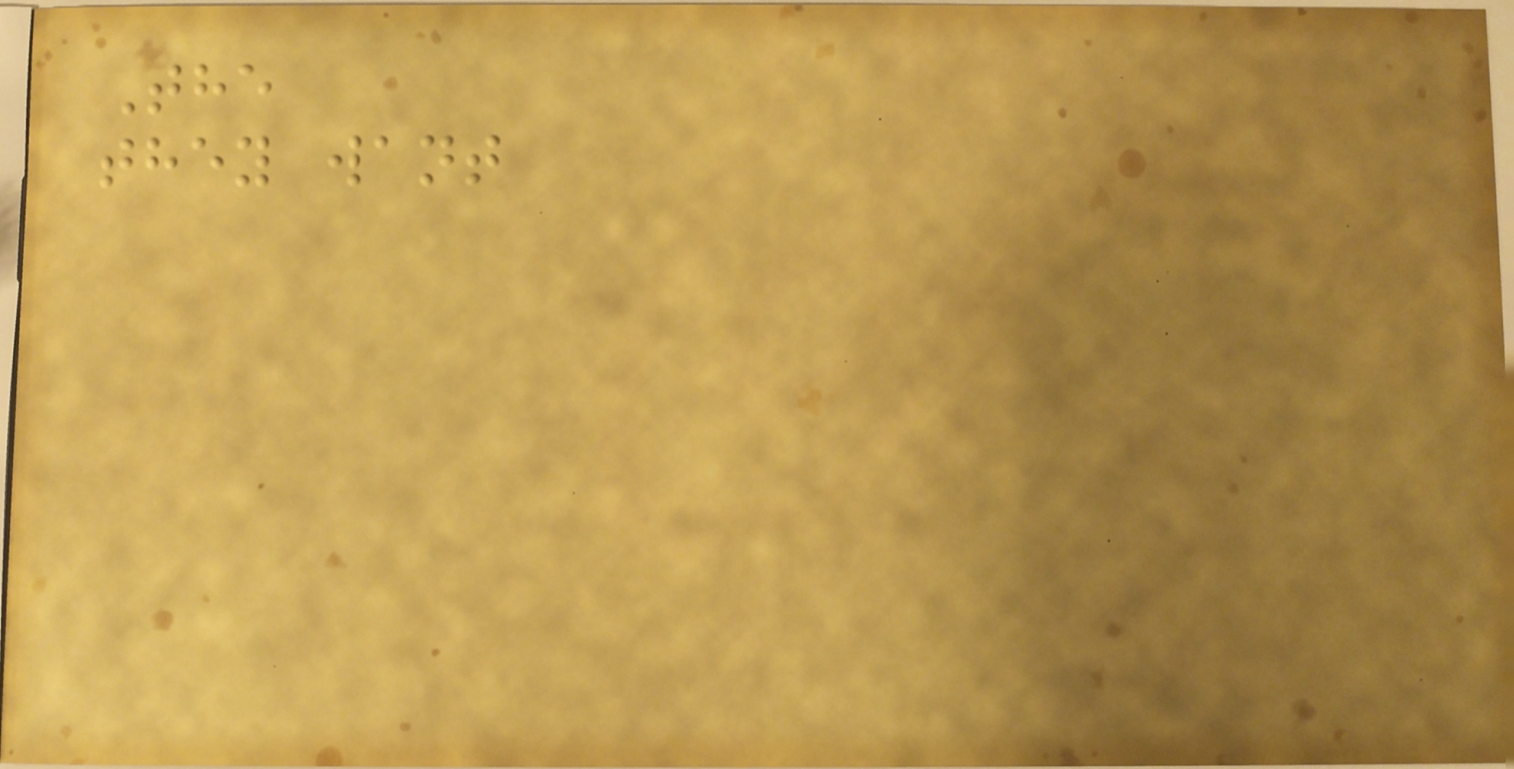The
they want
